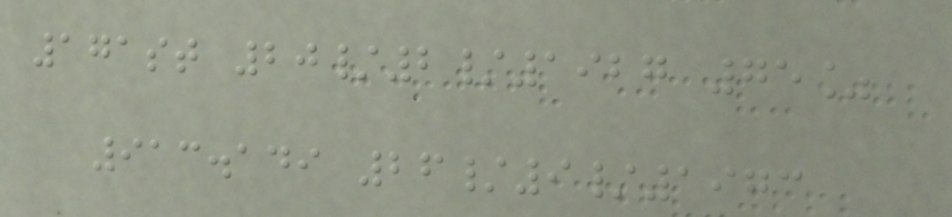171st 20/2/1927 75%
913.149 26/9/1973
